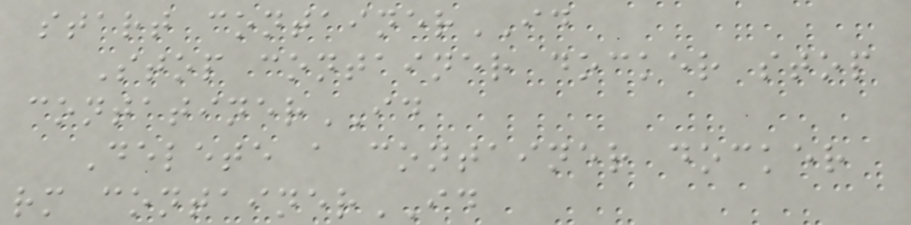start containerID
Stop container docker stop
contatinerID
Delete a container docker
rm containerID
